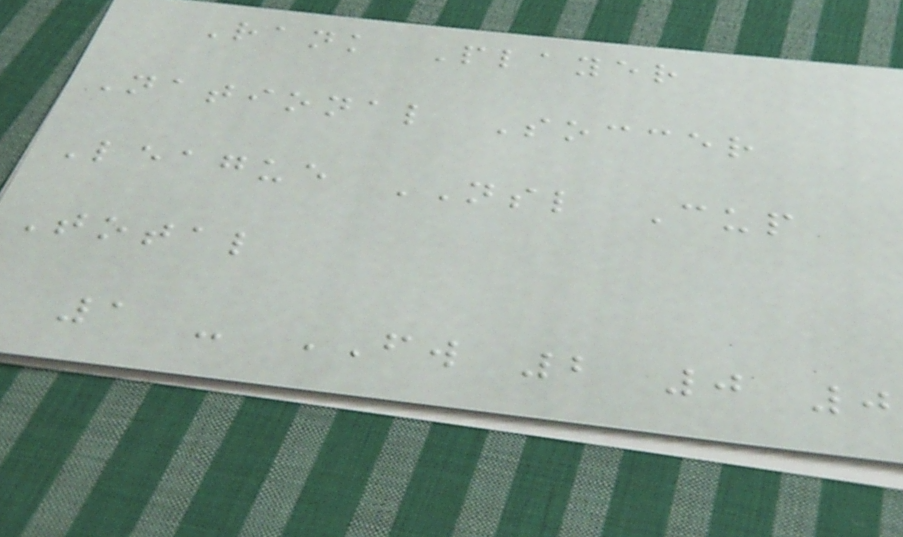Rank Player
National Soccer
League NSL Cup
Total
1 - FW 2 0 0
